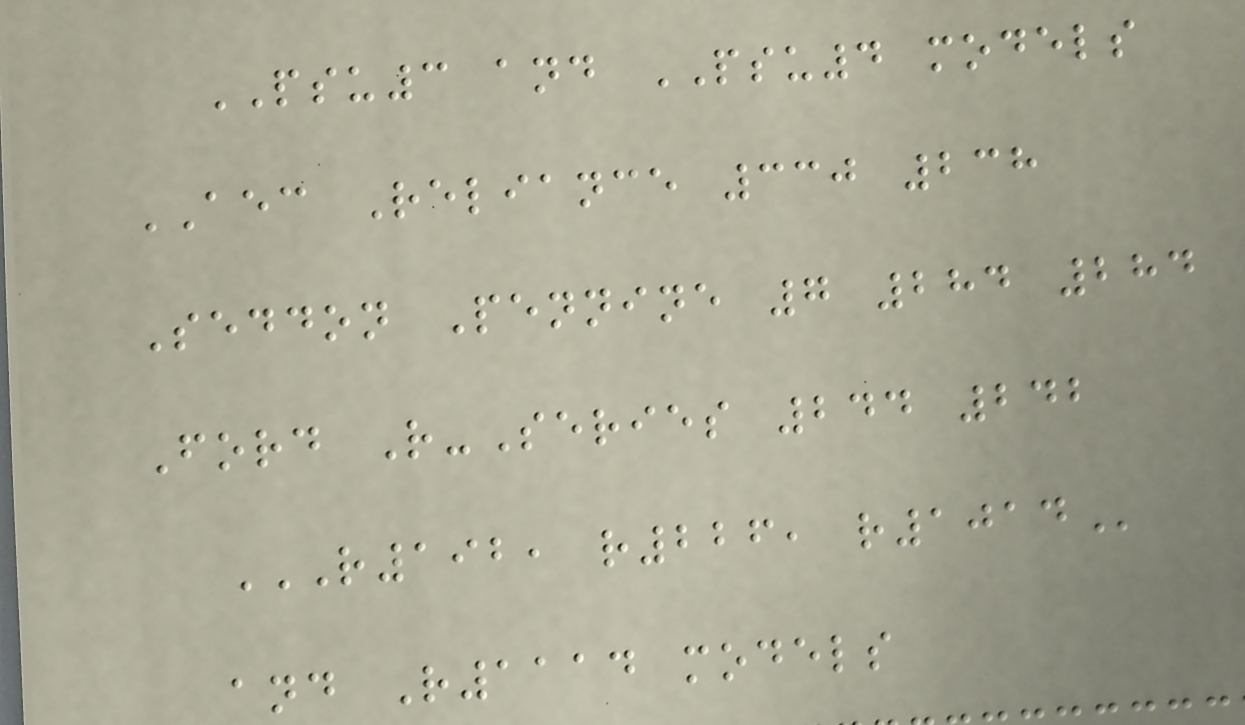PSU3 and PSU4 models
AEC Reliance 330 238
Seddon Pennine 7 284 284
Ford R-Series 244 242
R192, R226, R1014
and R1114 models
